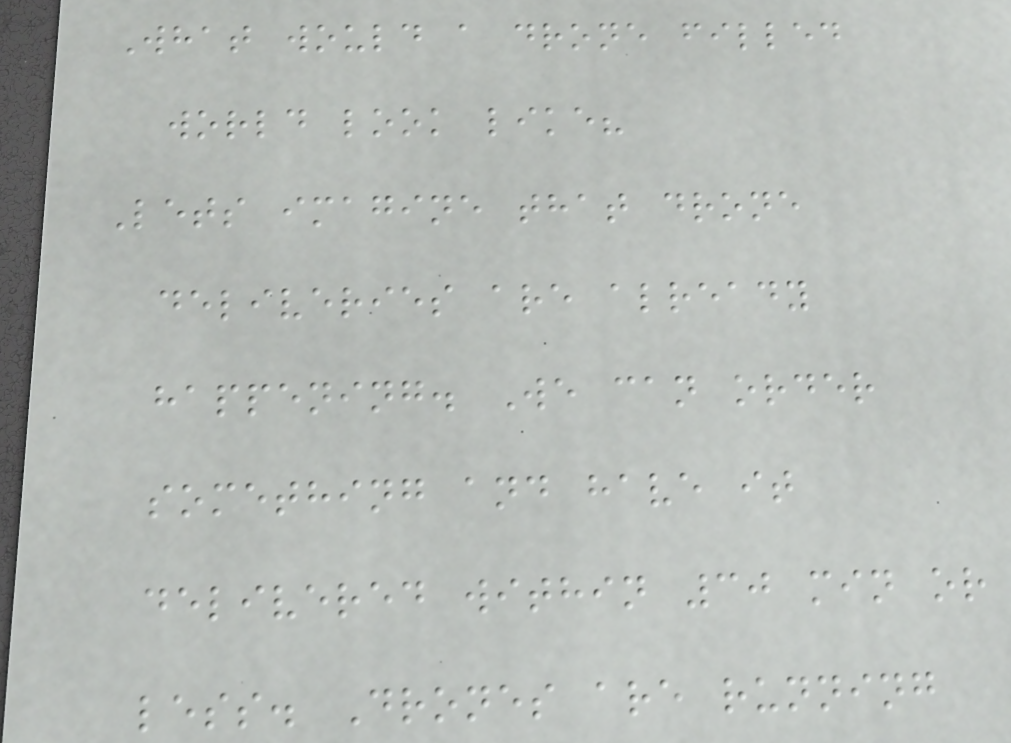What would a drone filled
world look like?
Lets imagine that drone
deliveries are already
happening. We can order
something and have it
delivered within 30 min or
less. Drones are running
